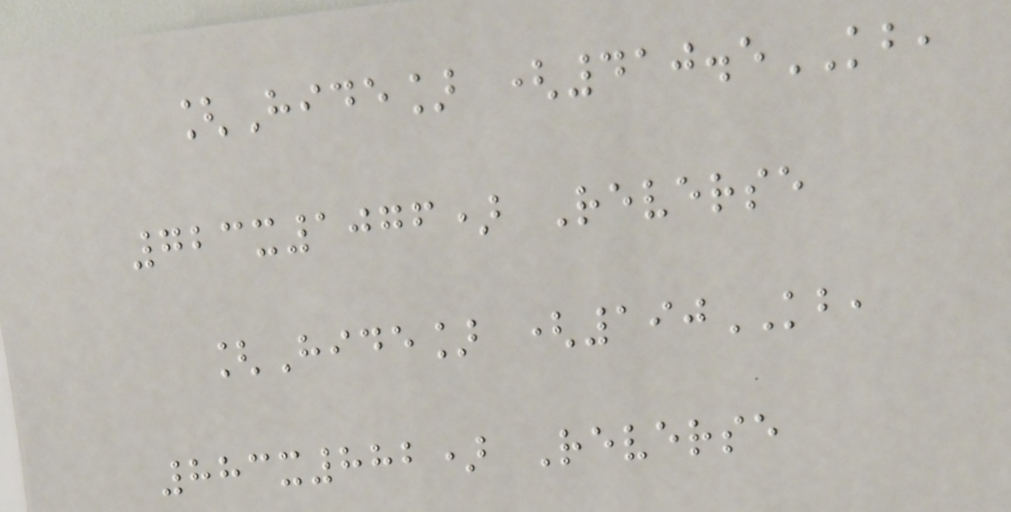[Hide] (410.5KB,
723x1076) Reverse
[Hide] (190KB,
883x882) Reverse
